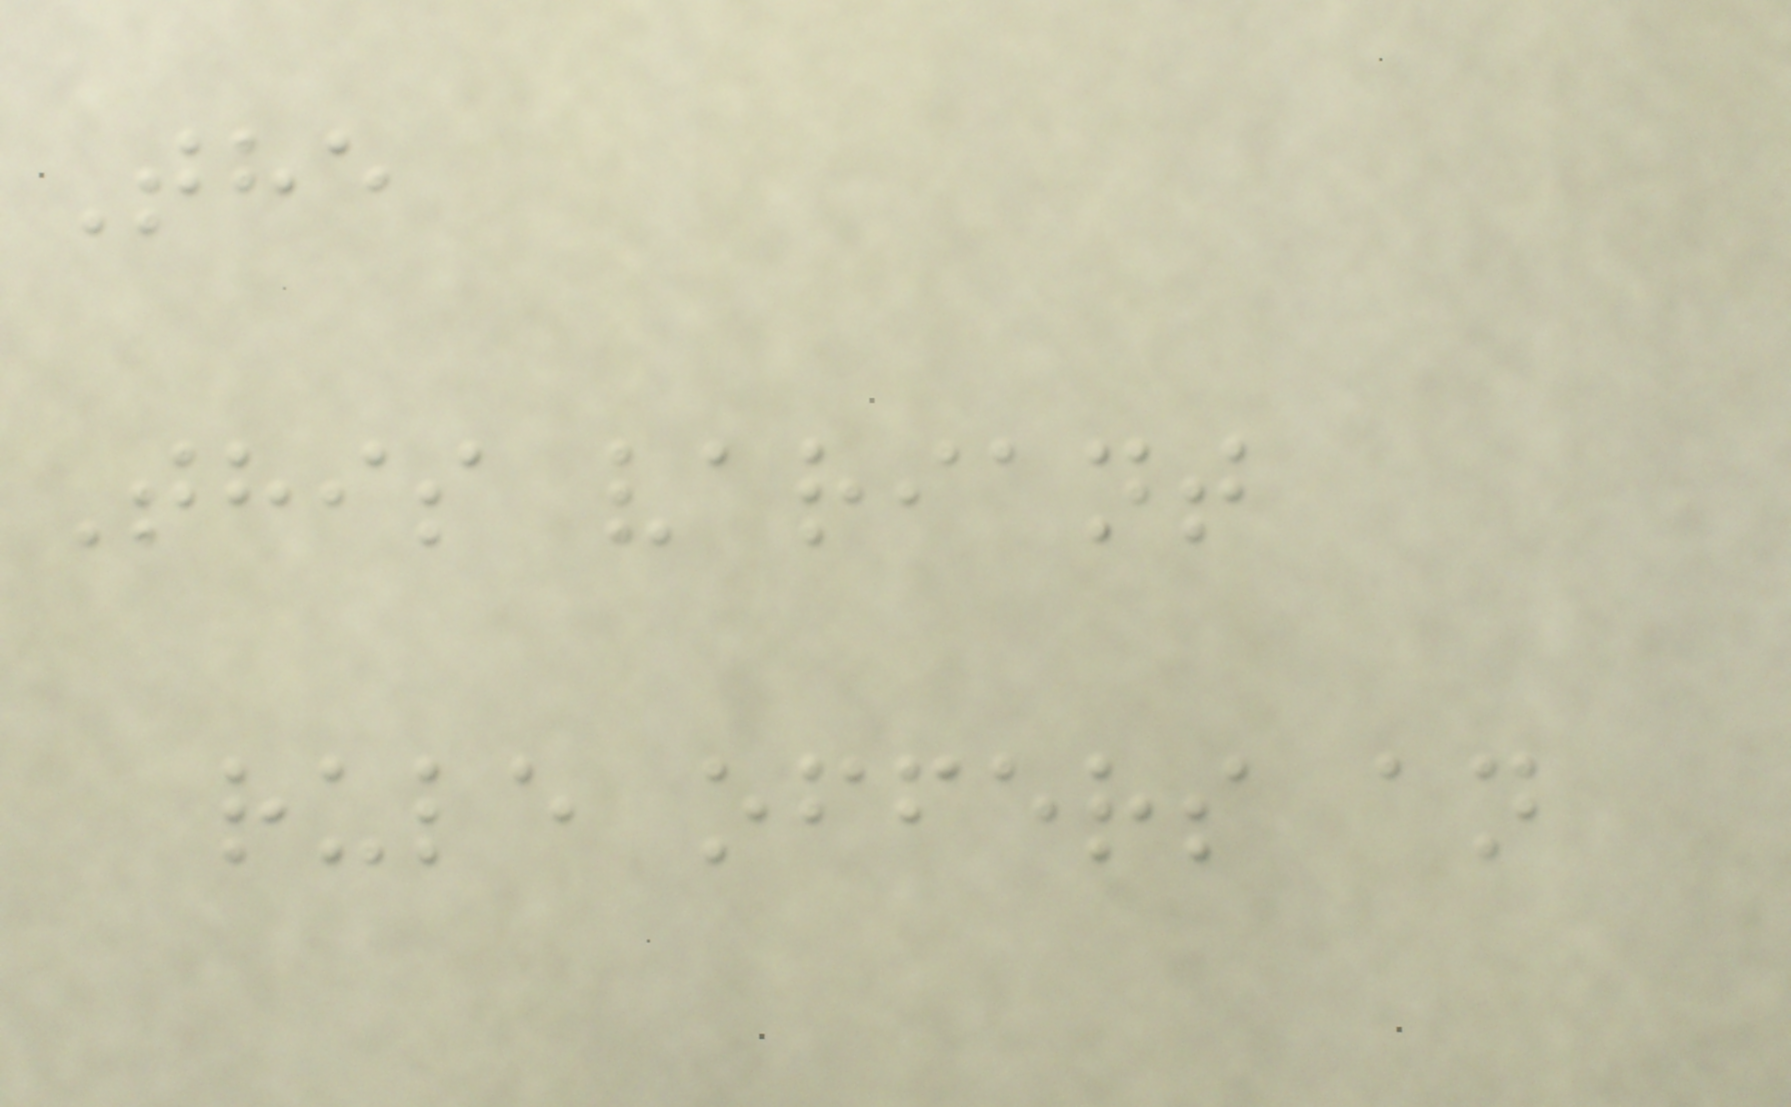The
This variant
rule offers an
